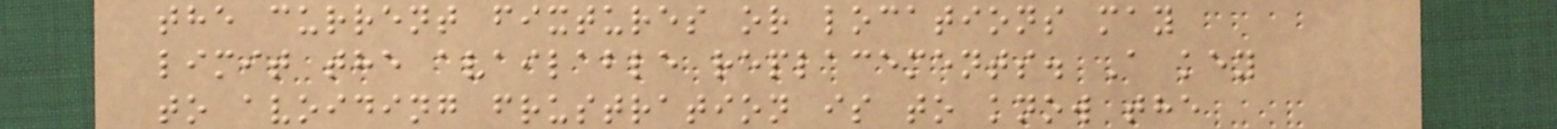the current fixtures or locations may
limit the available replacements. A key
to avoiding frustration is to know the
